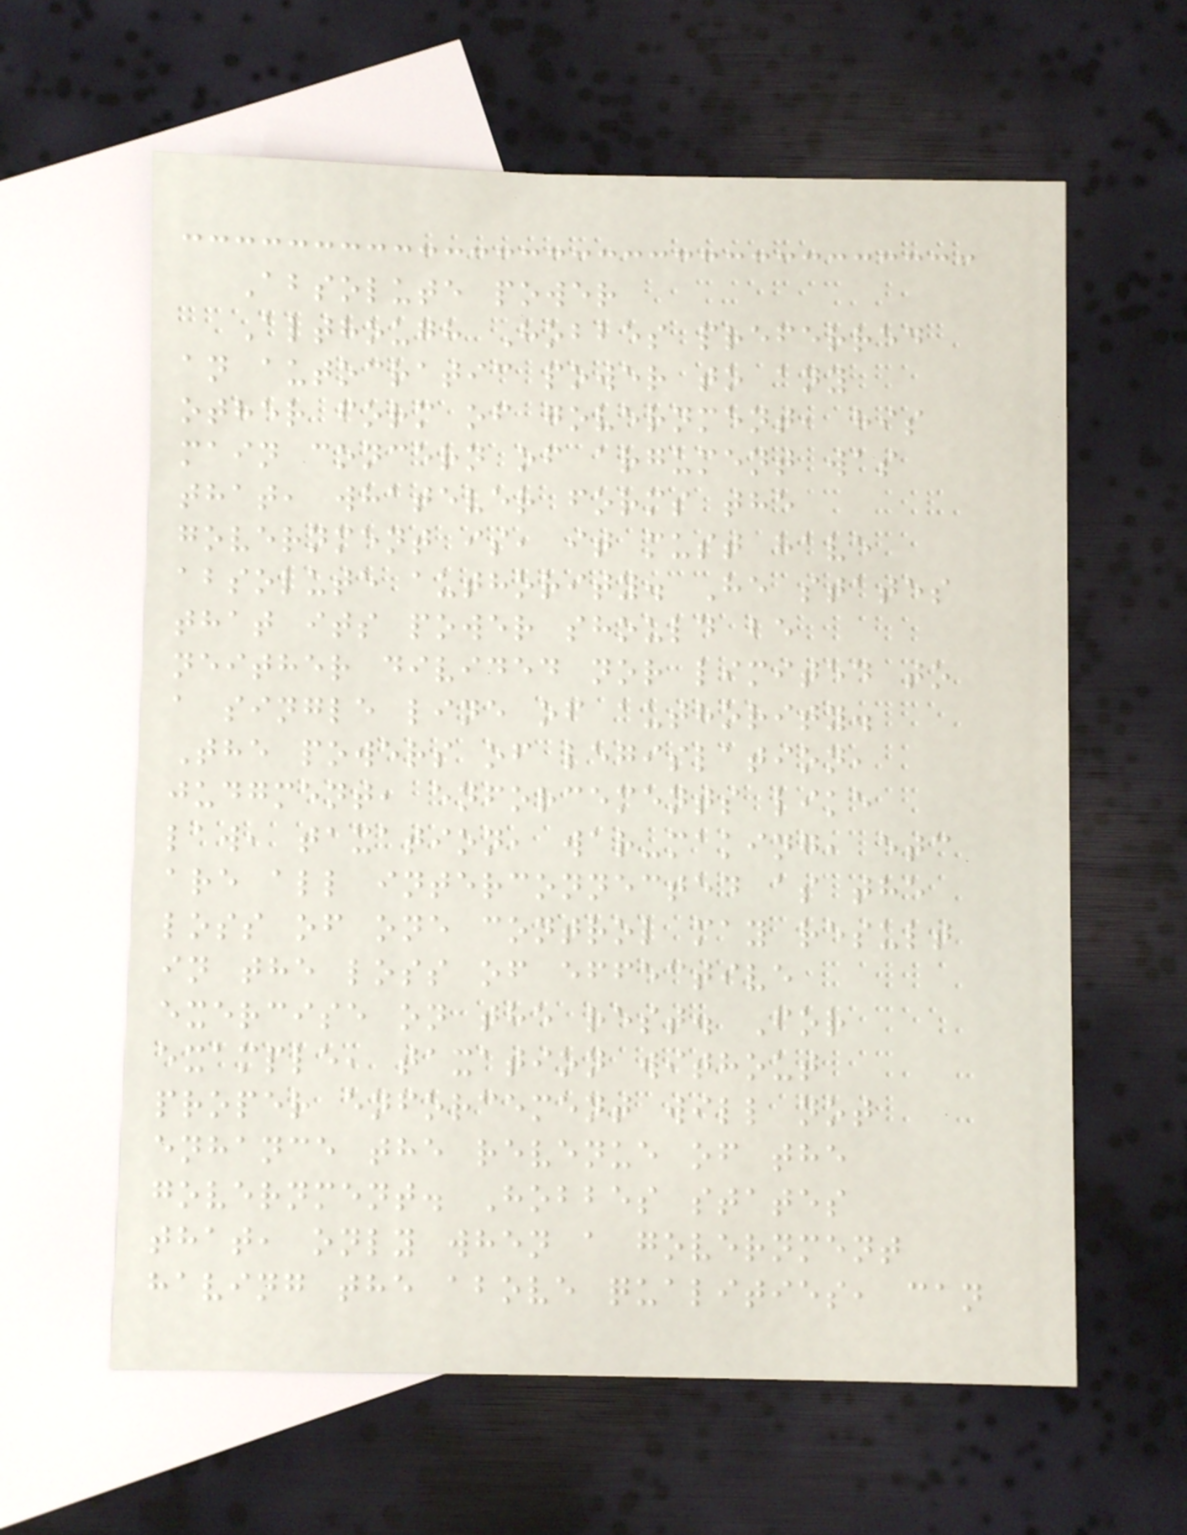Absolute power
Although Hobbes preferred
an autocratic power to any
other form of government, his
main concern of argument was
that, whatever forms the
government is, it must have
absolute authority. He states
that its power should be
neither divided nor limited to
a single line of authority.
The powers of legislation,
judgment, enforcements like
law, taxation, war-making, etc
are all interconnected as the
loss of one control may result
in the loss of effective
exercise on the rest. For
example, taxation without
proper enforcement will not
enhance the revenue of the
government. Hobbes states
that, only when a government
having the above qualities, can
